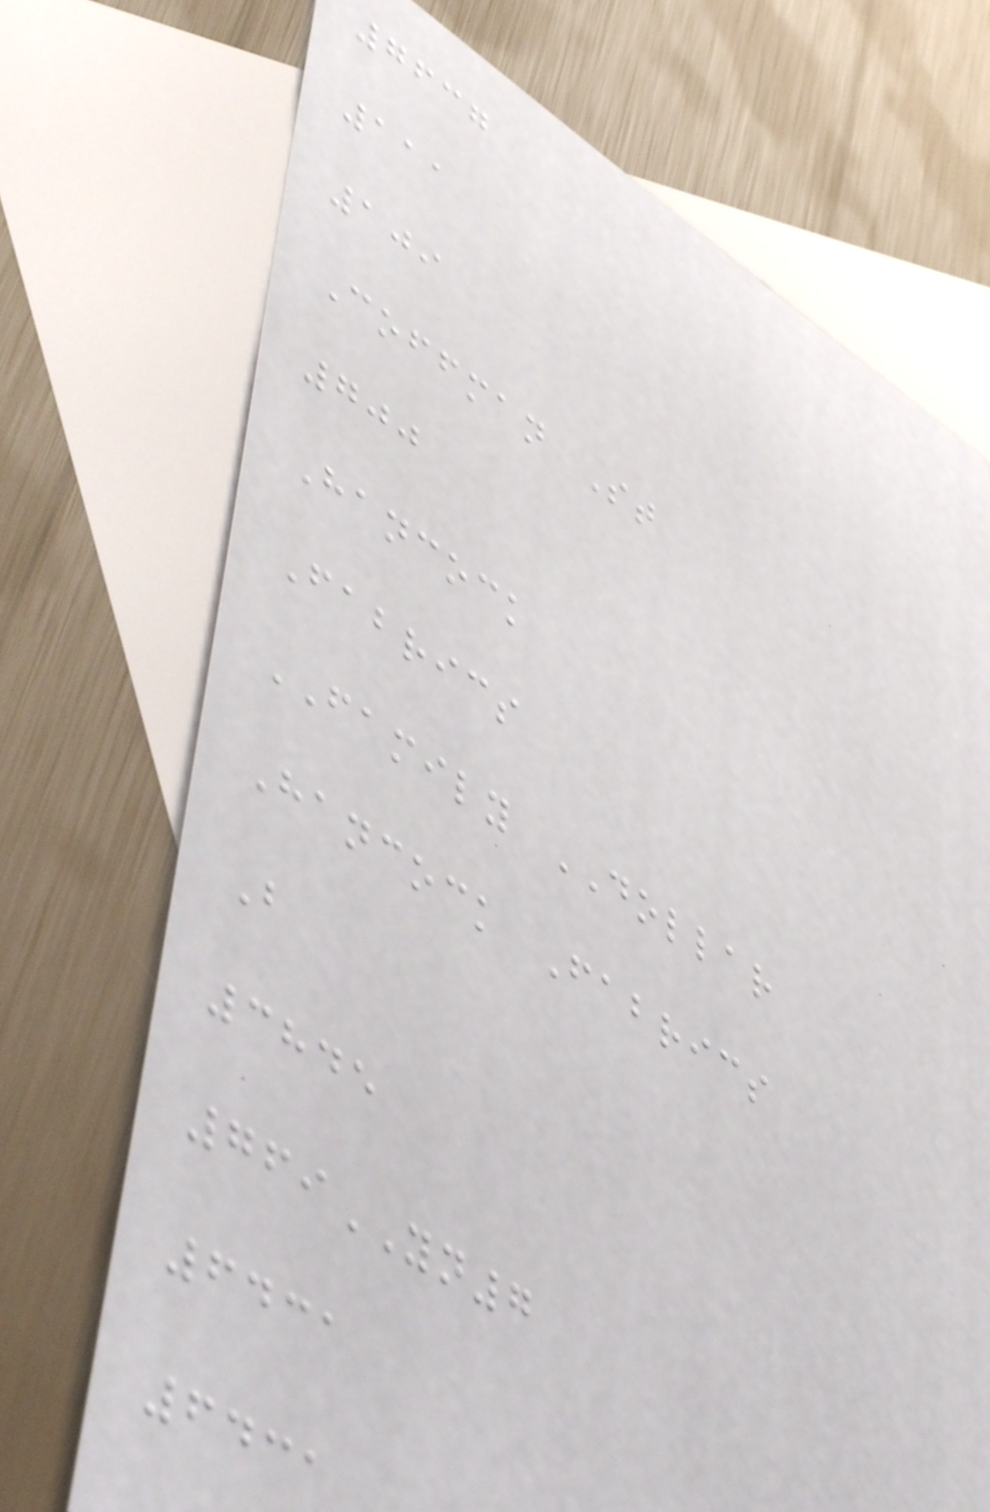7637
111
109
Coffman St
700
Hancock
Fabrics
FAMILY DOLLAR
Hancock Fabrics
B
3845
769YN7
6431
6431
